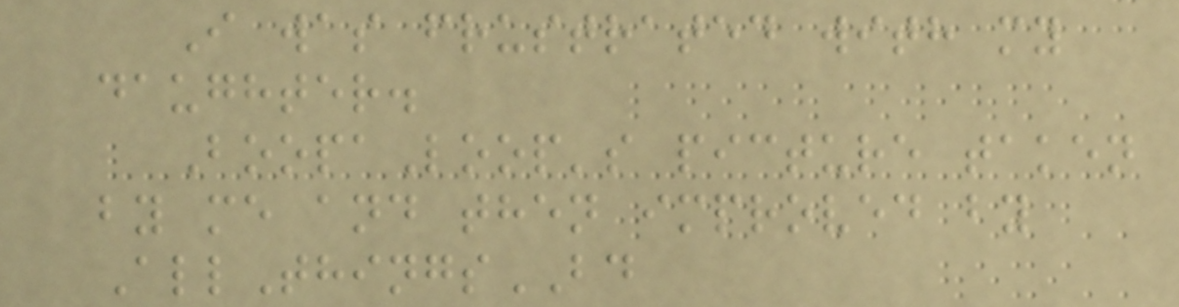I was frustrated with my
daughter.
BoopaLoop's picture taken
by me and then improved by
AllThingsBD
